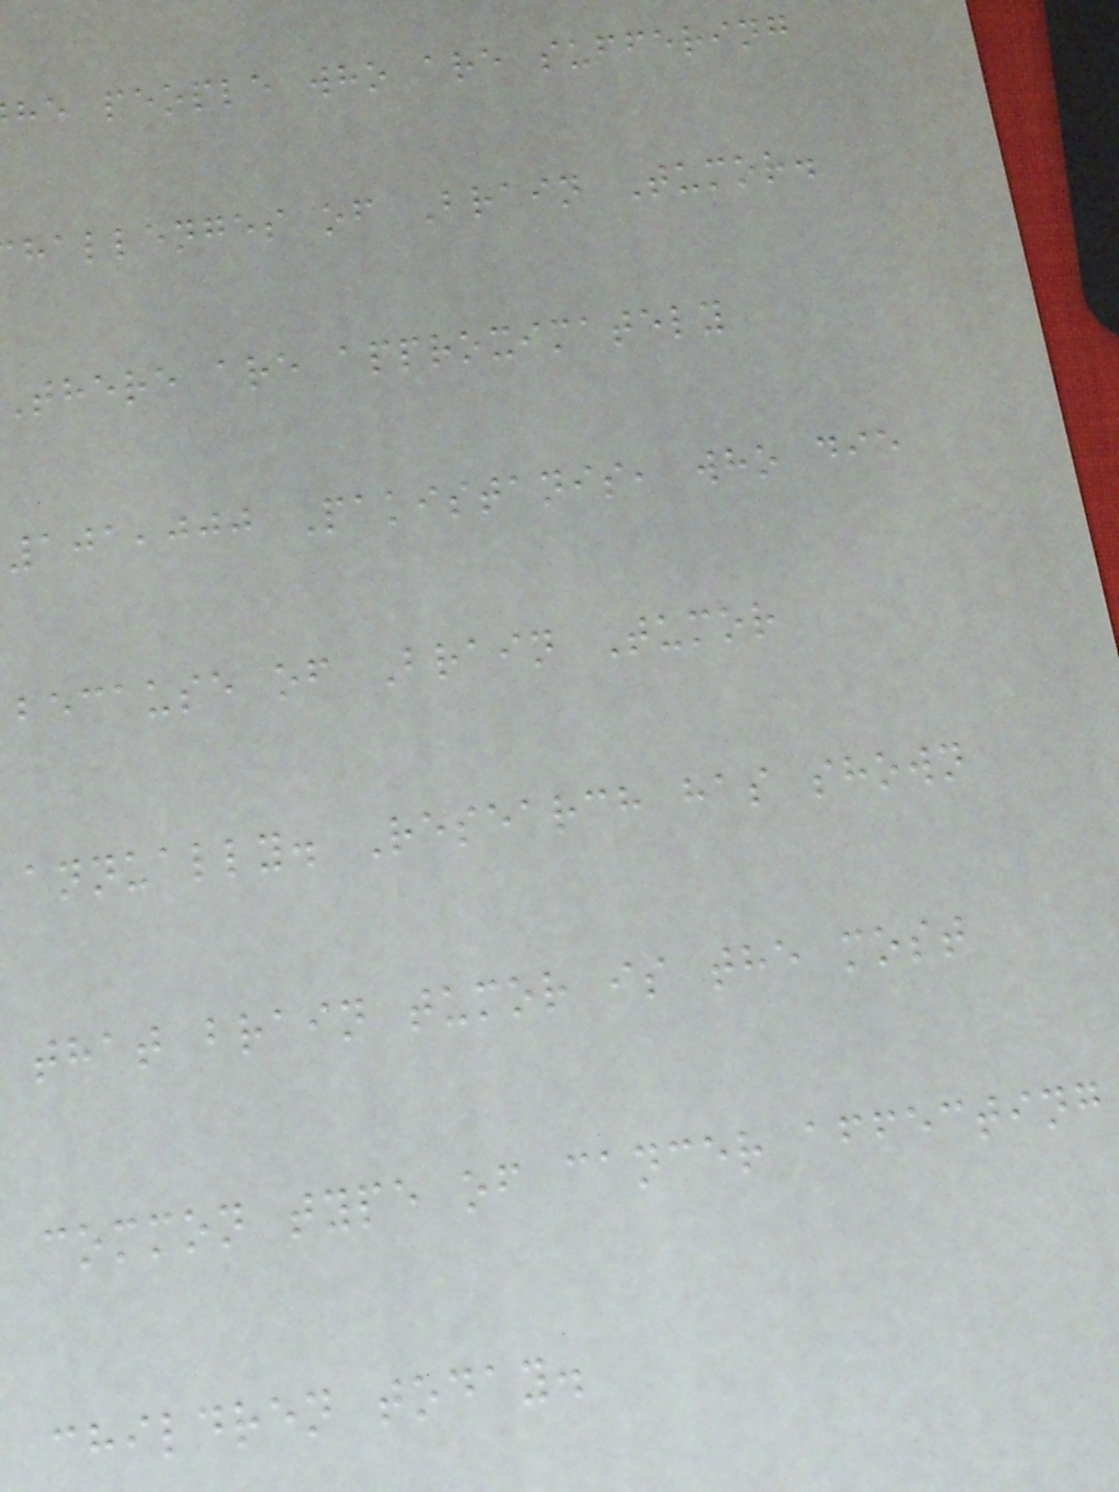he people who are suffering
hallenges of Brain Tumor.
there are approximately
101,000 Pakistanis, who die
because of Brain Tumor
annually. Research has shown
that brain tumor is the most
common type of cancer affecting
children today.
